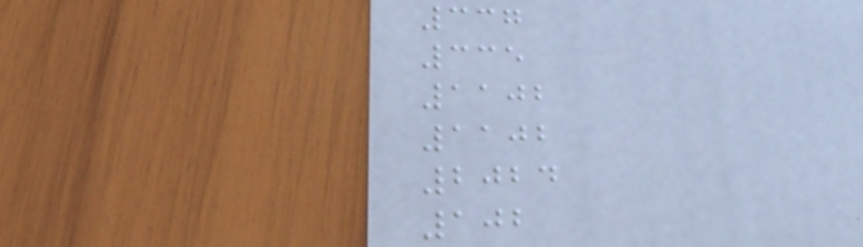337
335
1102
1102
2024
102
